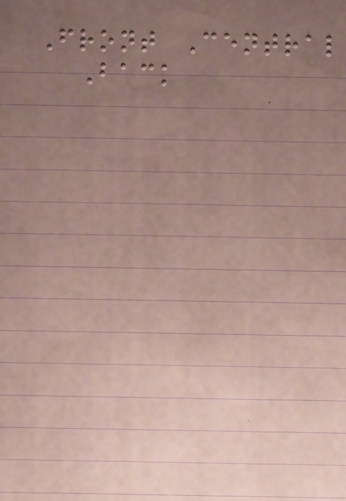Front Central
Back
